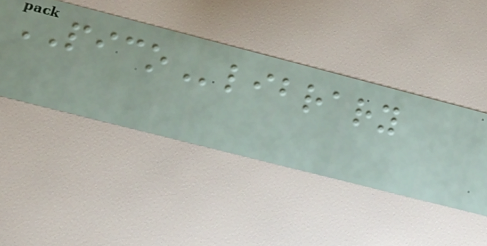PICOlibrary
